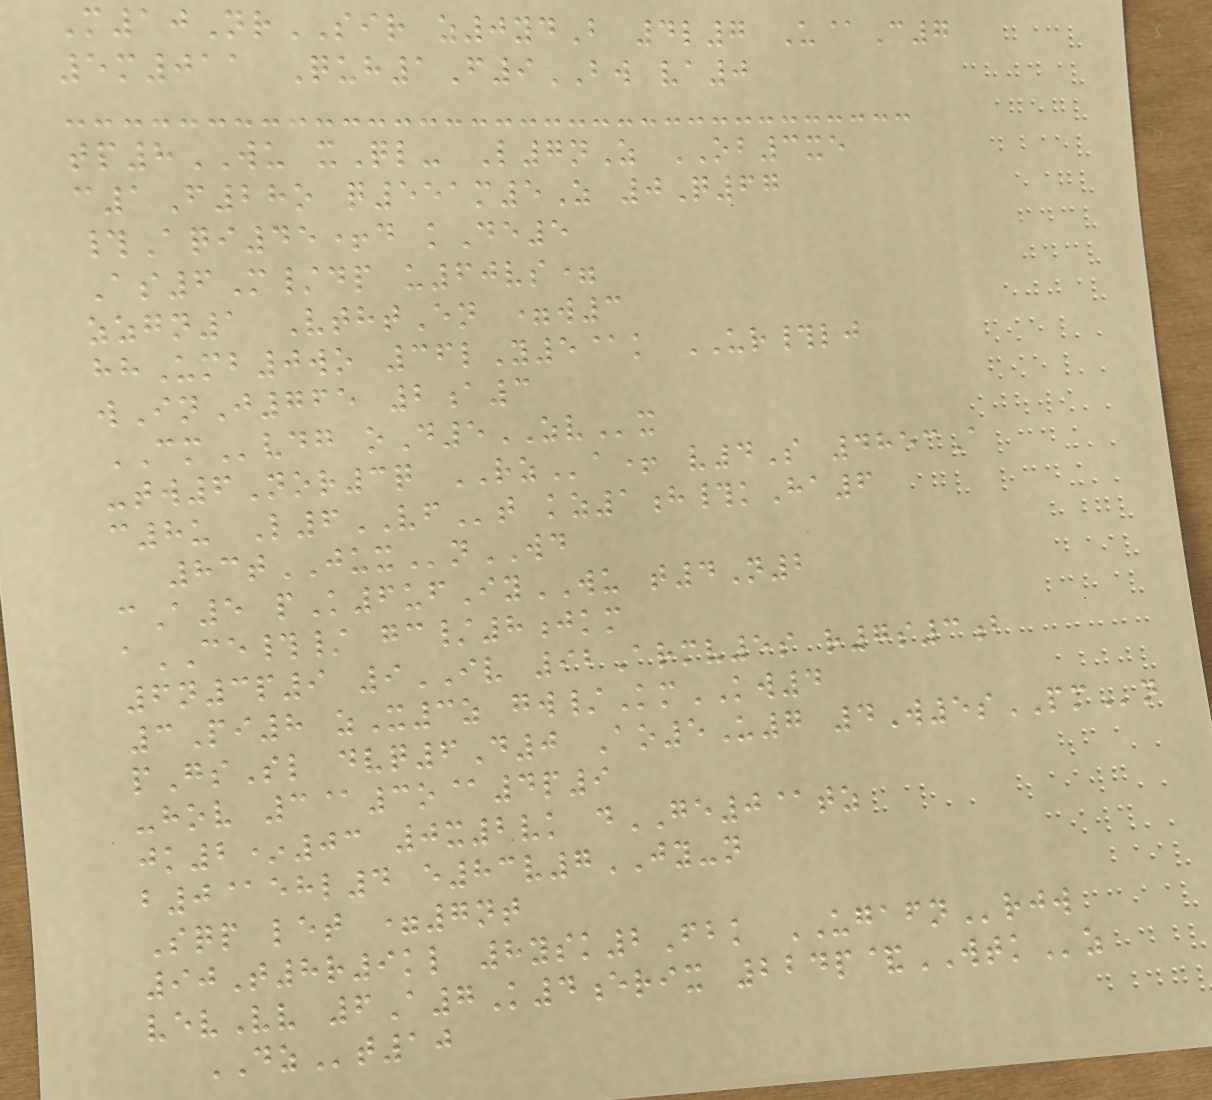M10NrSIR z0ydB 4l7 U@C7
5m011 Quh1F9BW va0
tp8WU xQl- L7nZ OB3xe
c1F28o q551m5Z 0Q67
#Aqi45+d kDe5
As6M/dp u60vs=
zzgn1 VthtEn =w3
hhUmb0wo 36lY5@k UR#lj
wInJ765 2a3
CMvdg oD5ZVx
-tw6Nor3q RZa+ v4S 4853A
c8u L6VFt kz1h#kHa6
83tJUXnWD
cA5 pK6ufIyWU t4N2
aCE#/ gc/8jkm
6n3p9 9IV 92Armv5s r7s3b
3Pi8 zX3z gw/KmKW4
pGsSl dvq6D0 Ao5U7 4W5sPMn
-hov 3@3o@4p9
jk2*03 0x2vk dGE0@tz
b0@ehl4 e83v7JY-n
Sqp let =7nt
90T8r9kl 8ysk2Fbk UGAFNrjw
vevVv 6A7K4erix 224p&WTKz
DZt10
